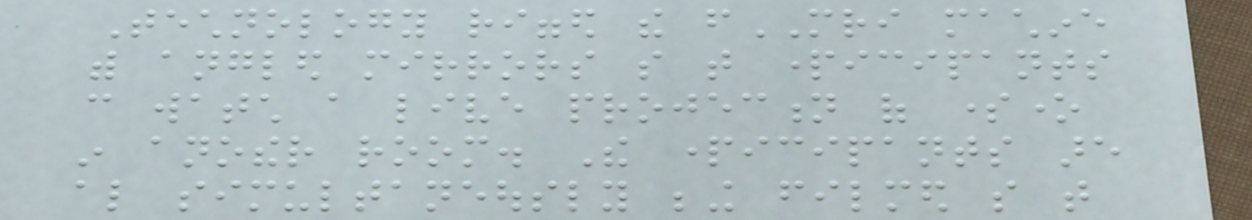Technology rigged the fMRI machine
with angled mirrors so that participants
can watch a live projection of someone
in another room. The participants are
also simultaneously being filmed so that
